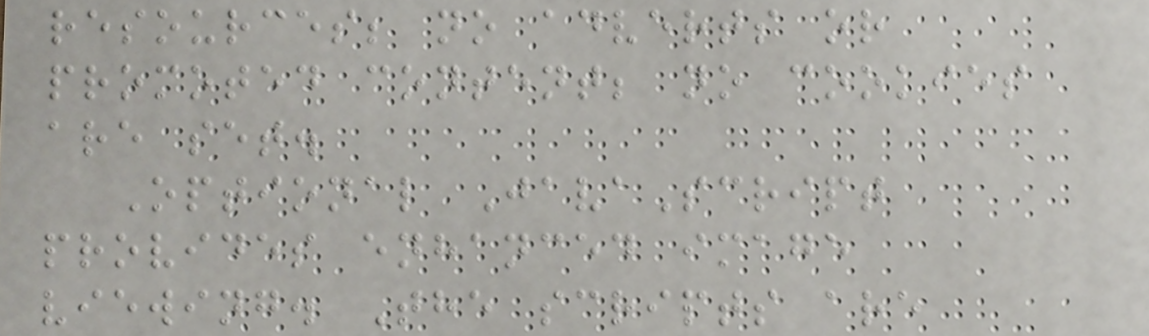resources; no adverts or
promoted content; no cookies
are set.
Optional JavaScript
provides enhanced image
viewing. The scripts are
